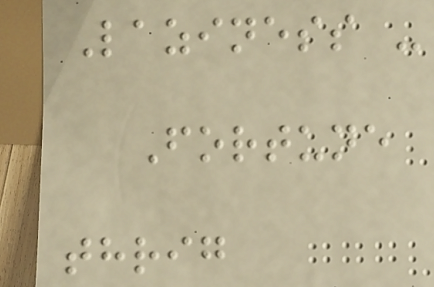Laziness -
Fortune
thrig
